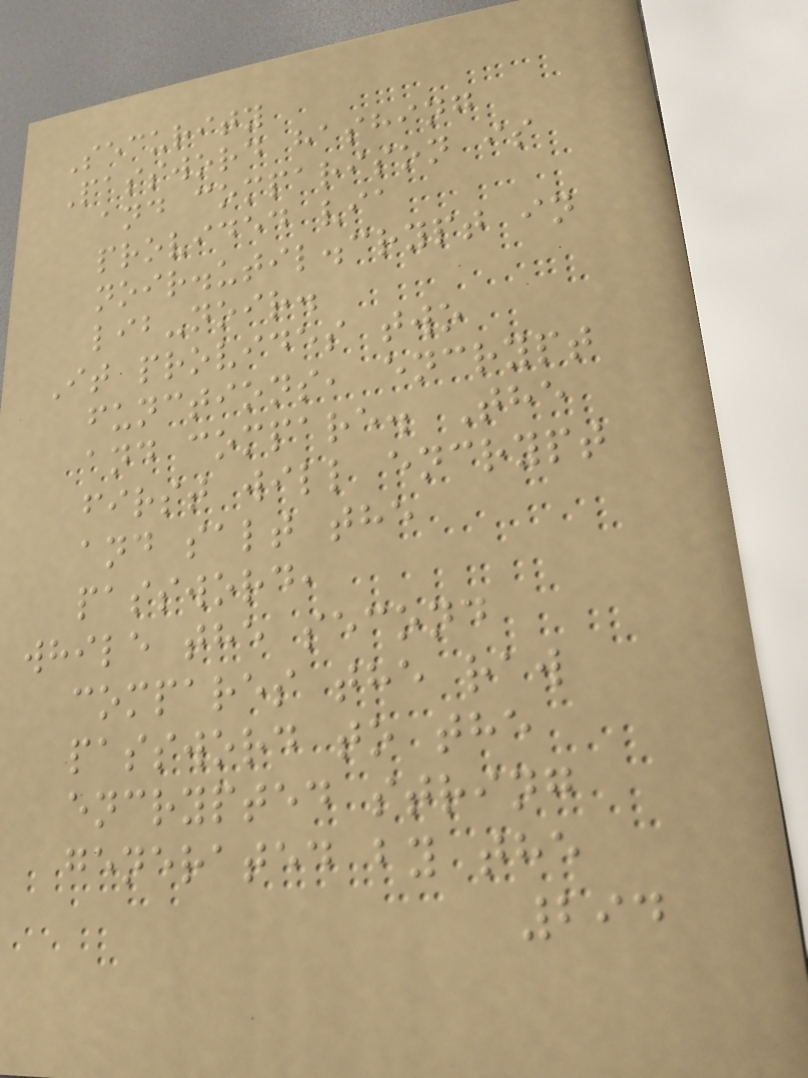Security
Password hashing
and comparison is
provided via
noir.util.crypt in
lib-noir.
It provides two
functions, encrypt
and compare. The
first will encrypt
and salt the
password,
while the second
compares the raw
password to the
encrypted string
generated by the
294
